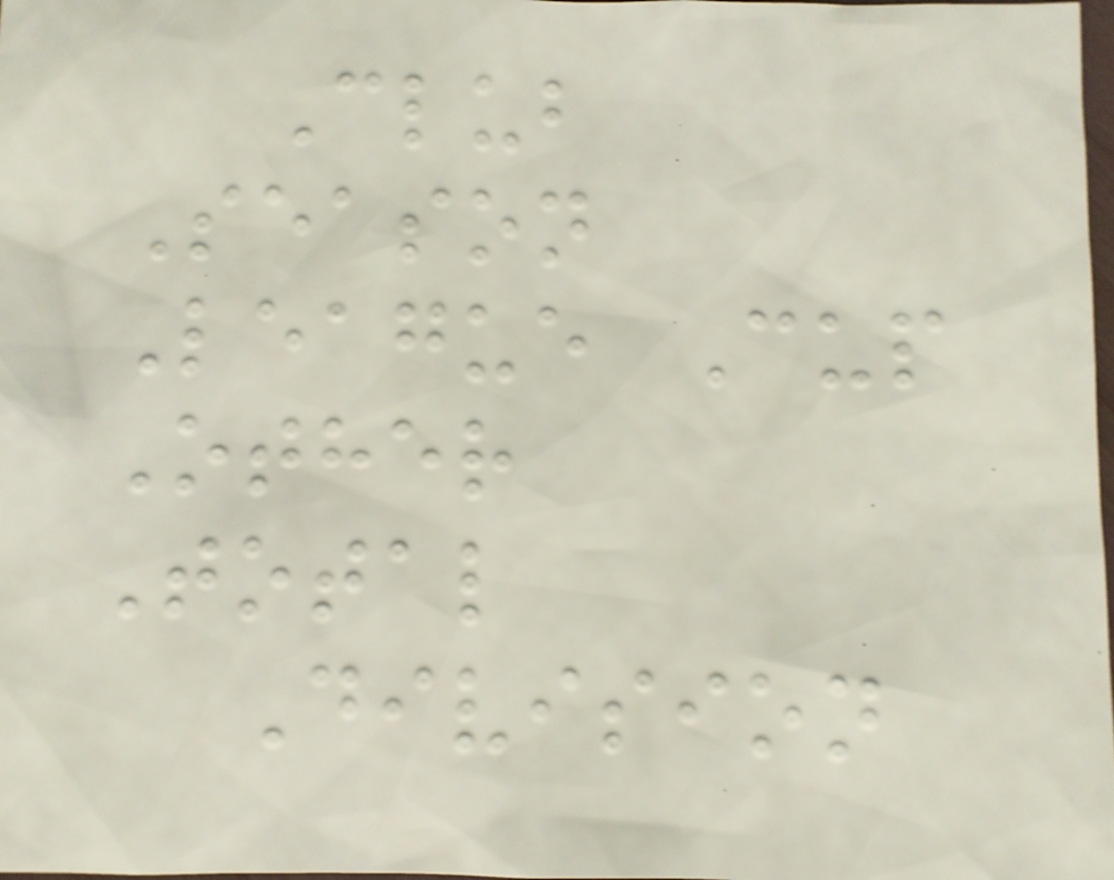Club
Season
League Cup
Other
Total
Division
